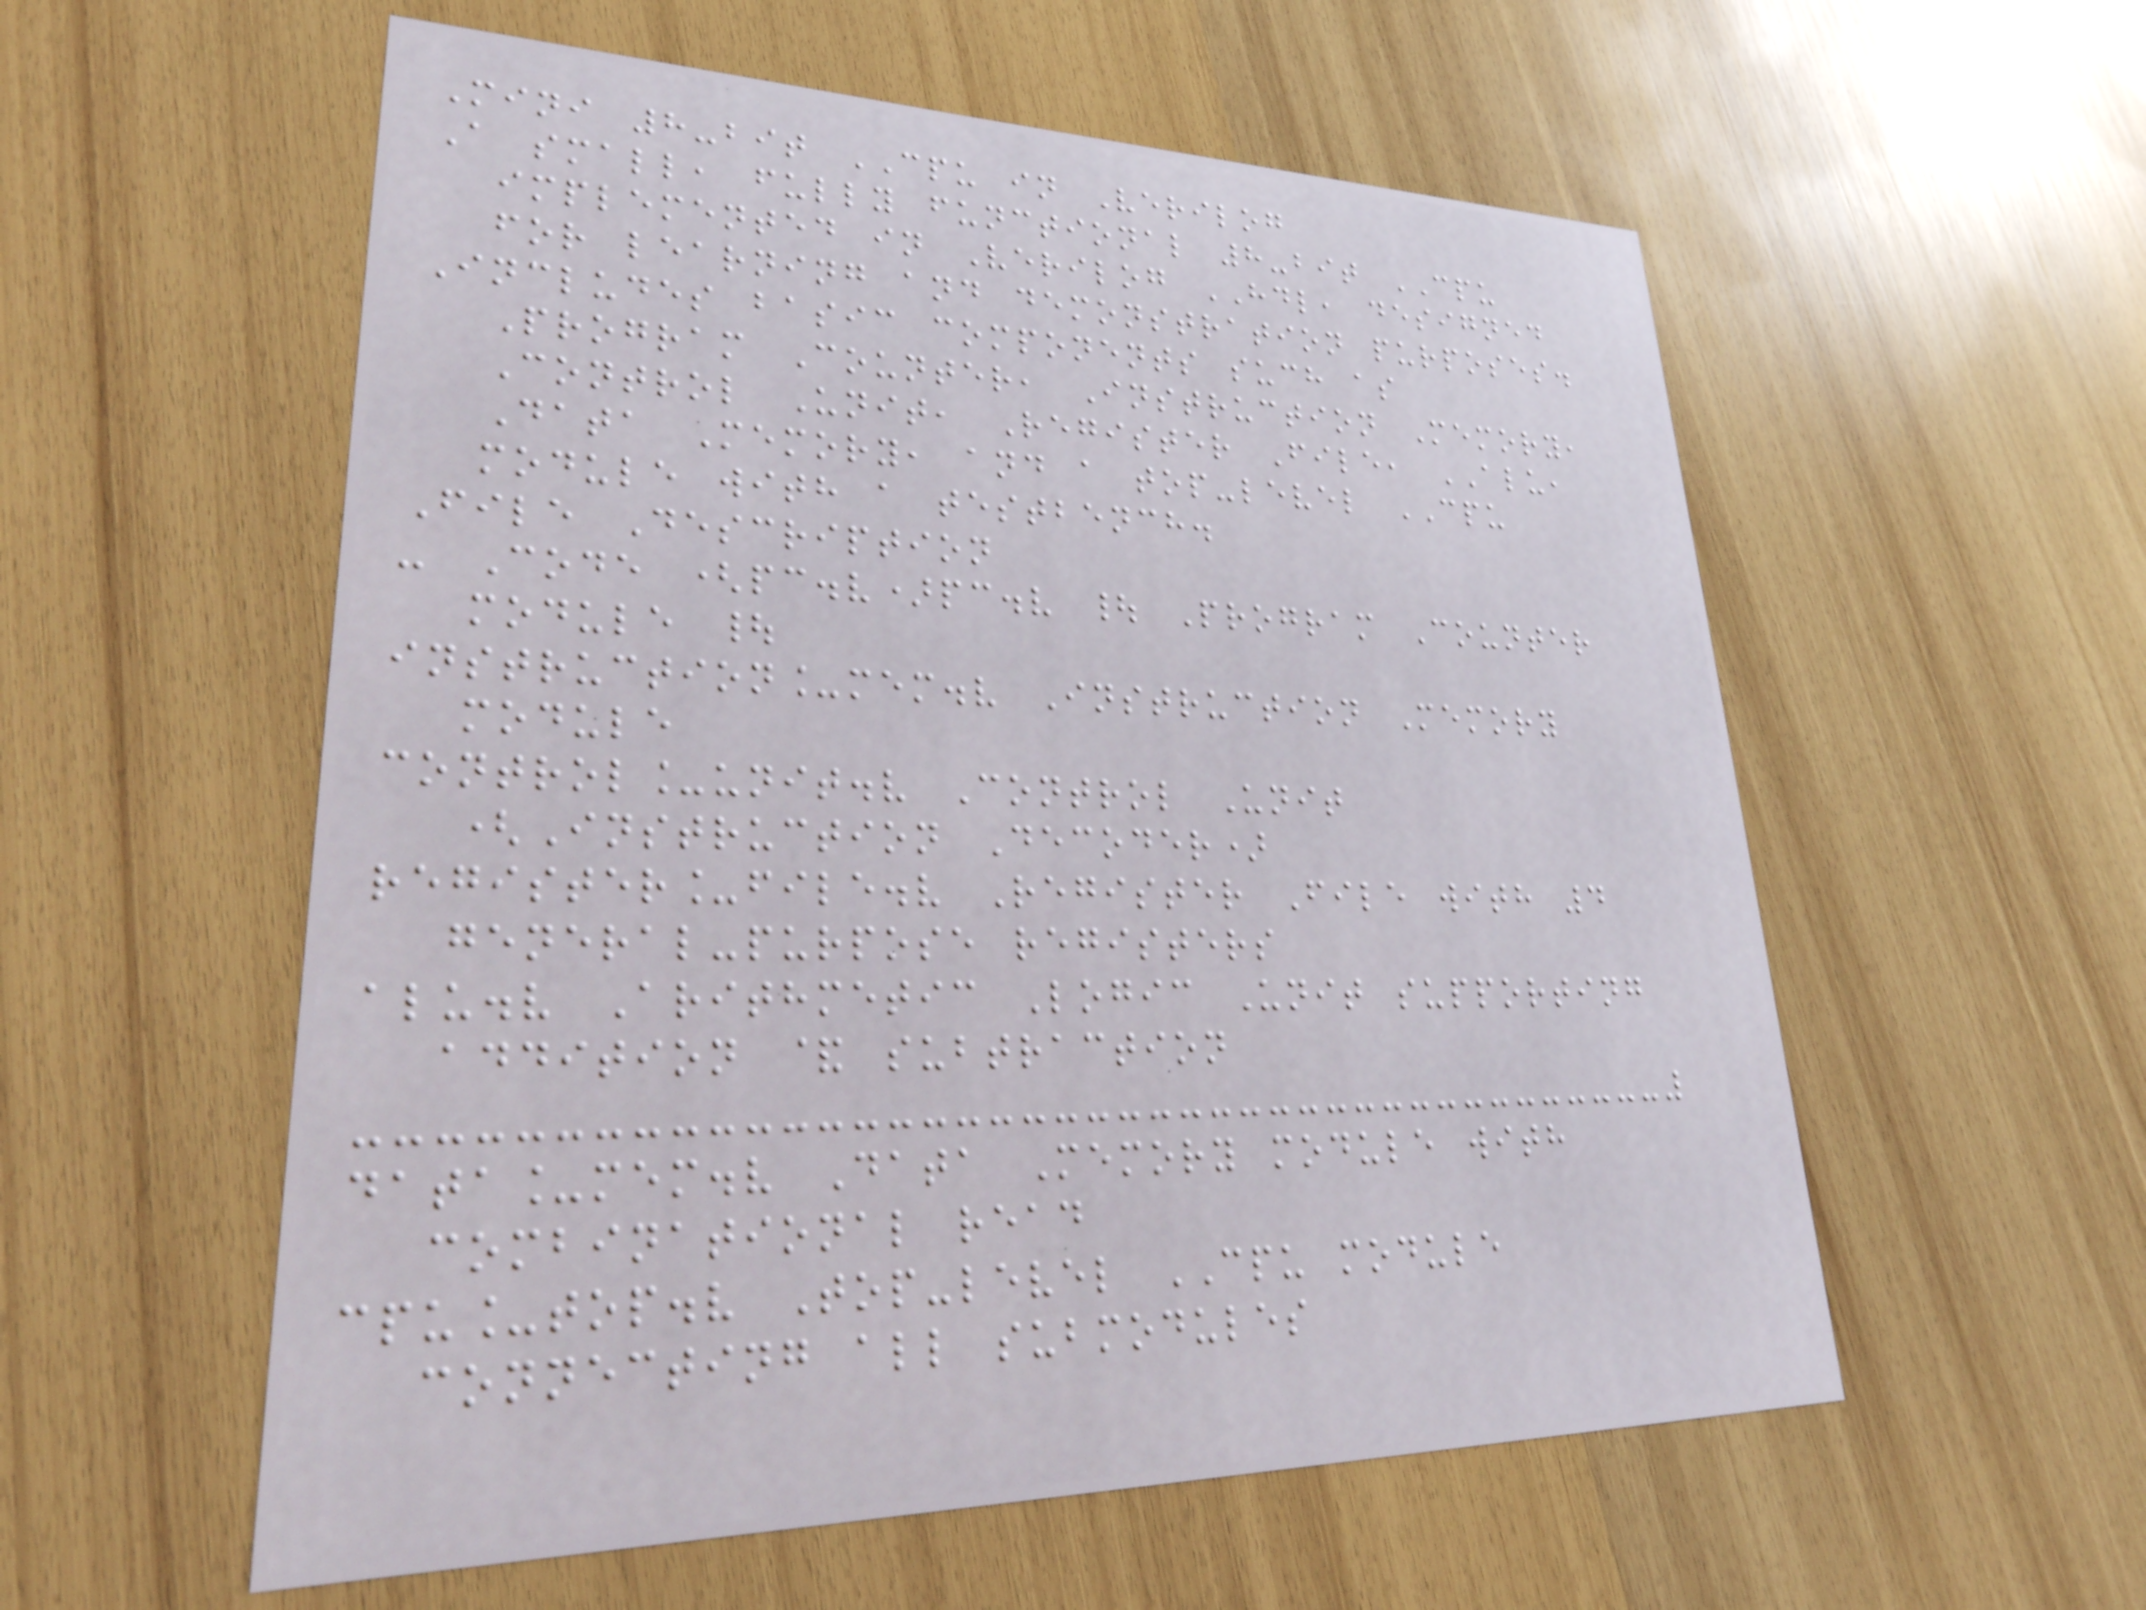Mini 8-bit CPU in Verilog
A small, fully functional 8-bit CPU
implemented in Verilog HDL, designed
for learning and demonstration purposes.
Includes basic components such as
Program Counter, Instruction Memory,
Control Unit, Register File, ALU,
Data Memory, and a top-level CPU
module with a testbench.
File Description
- Code (pc.v)pc.v | Program Counter
module |
instruction_mem.v Instruction Memory
module
control_unit.v Control Unit
(Instruction Decoder)
register_file.v Register File with 4
general-purpose registers
alu.v Arithmetic Logic Unit supporting
addition & subtraction
data_mem.v Data Memory module with
combinational read
cpu_top.v Top-level CPU module
connecting all submodules
